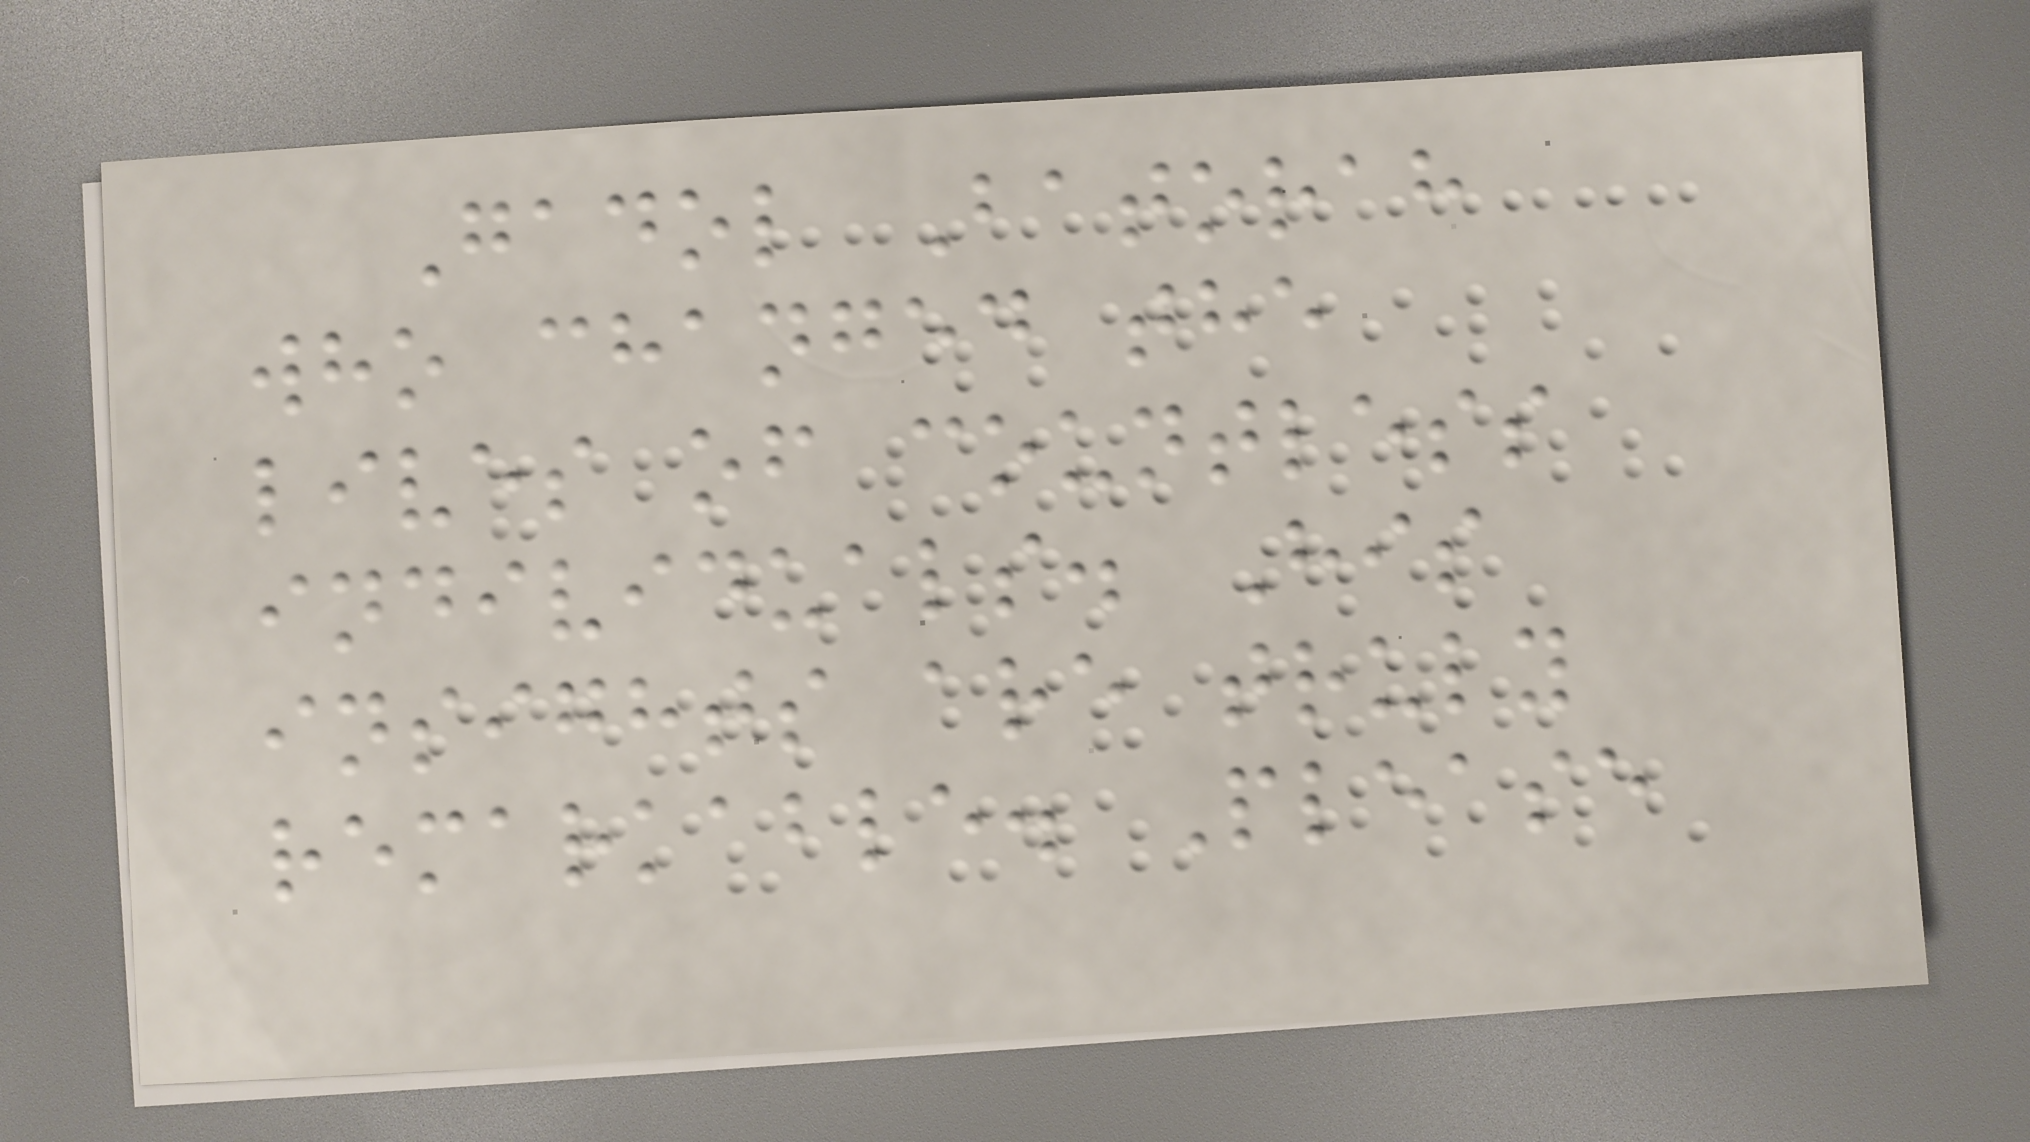Gadol Batorah
who changed the
lives of countless
individuals. His
insights are truly
remarkable. Please
